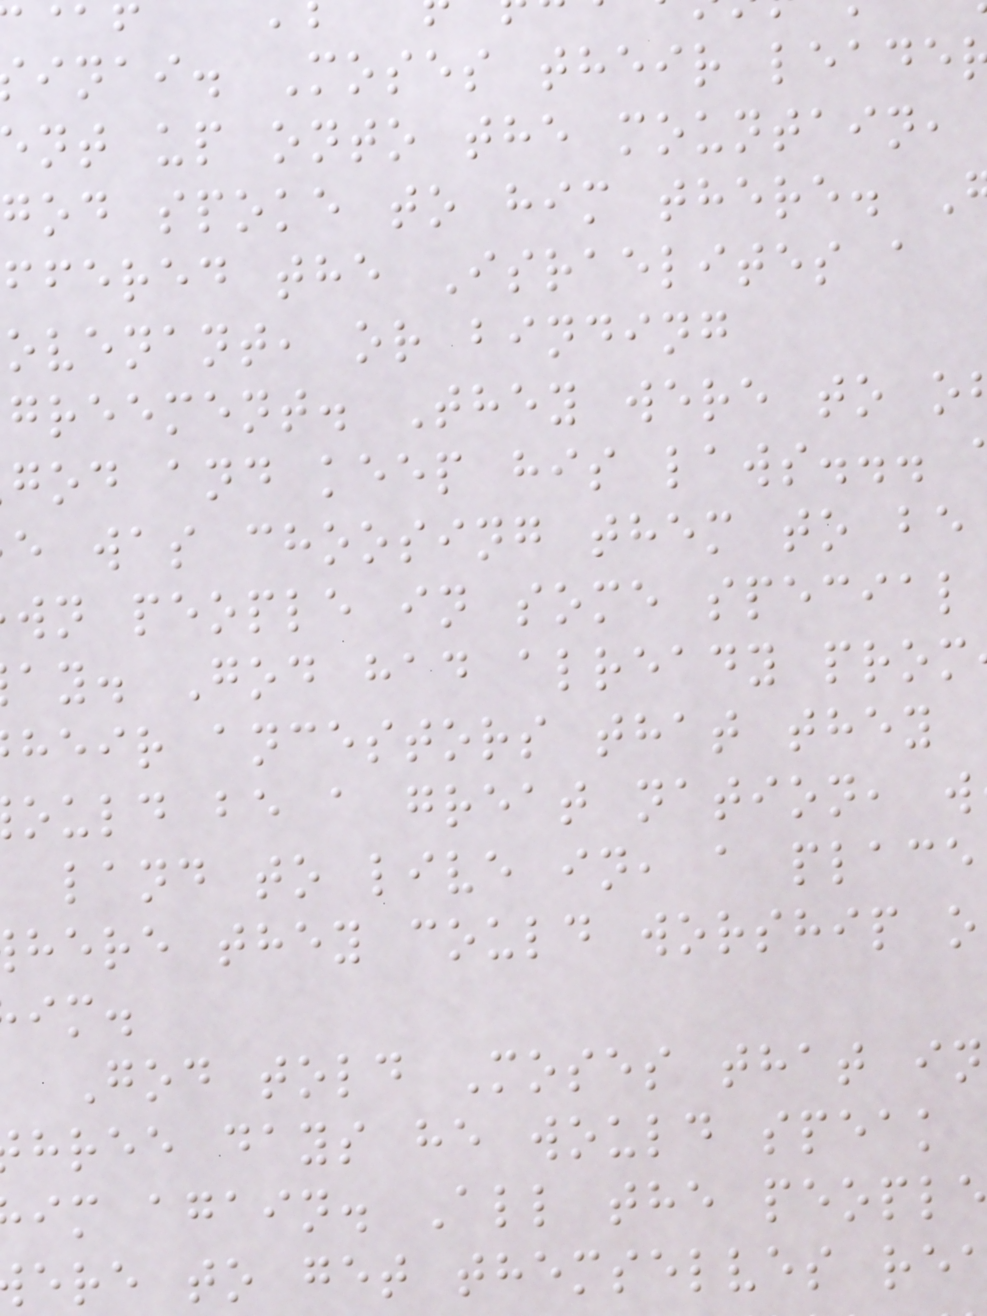inai. Moses their leade
nt up onto the mountain,
god spoke to him there.
ffered the Israelites a
ovenant, or binding
greement. They were to o
god and keep his laws...
e was choosing them to be
wn people in some special
ay. God had already prom
heir ancestors that they
ould be a great nation, w
land to live in, a place
here they could worship o
God told Moses that in
hree days he would speak
im again. All the peopl
ere to get themselves re
